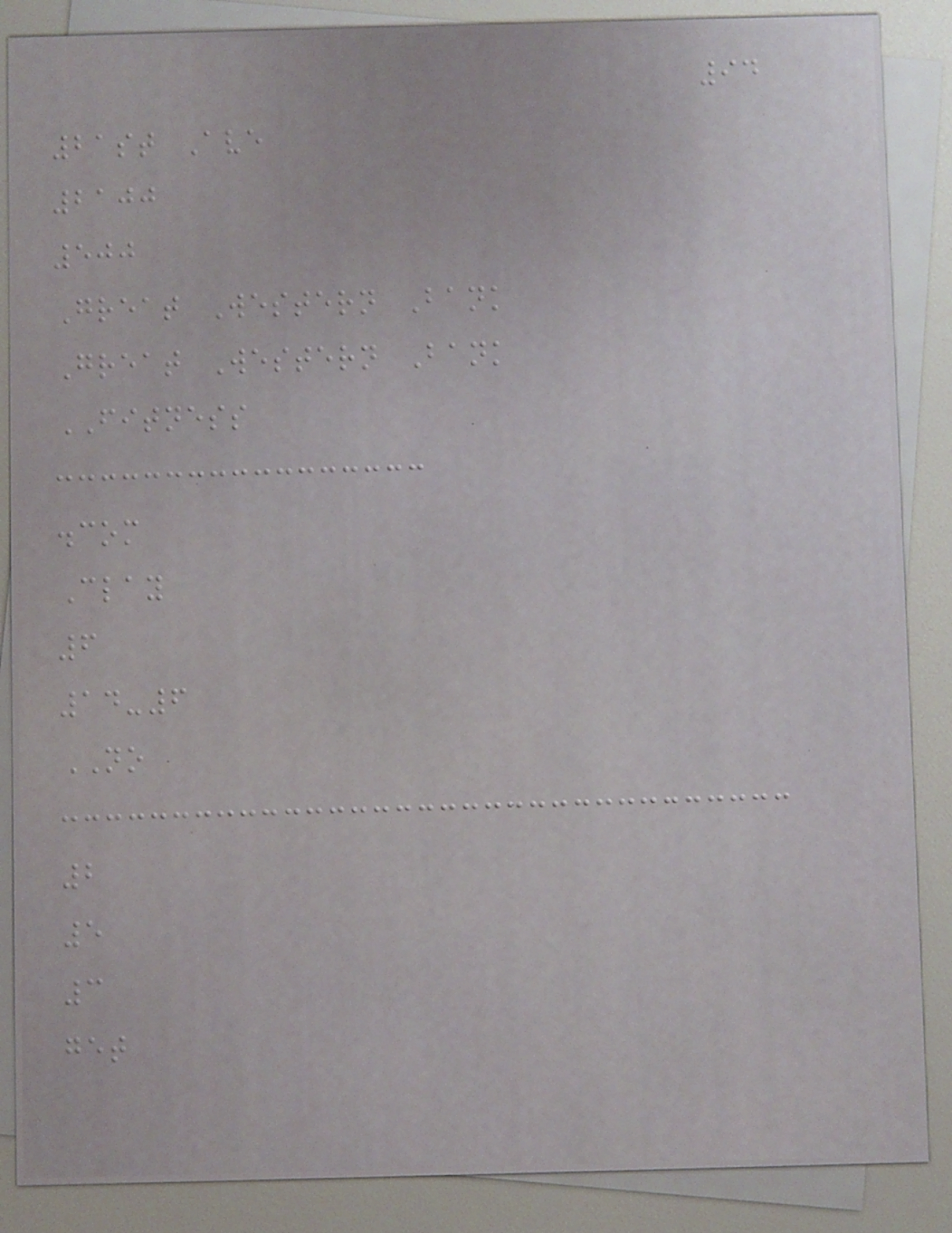94
21st Ave
2100
500
Great Western Bank
Great Western Bank
FITNESS
.com
Clay
6
14-6
NO
2
5
3
get
